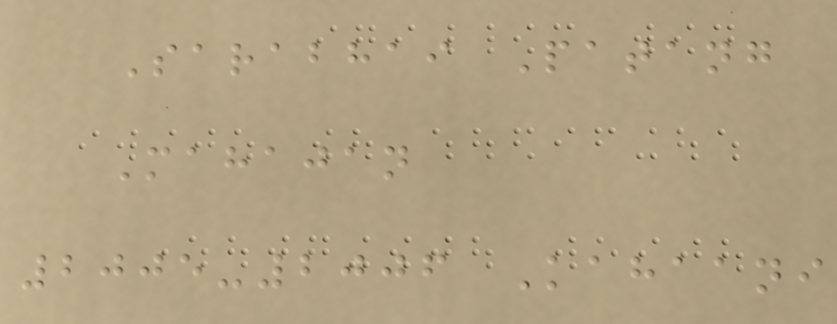Sarabhai Patang
Mahajan
2005-2006 Kahaani
